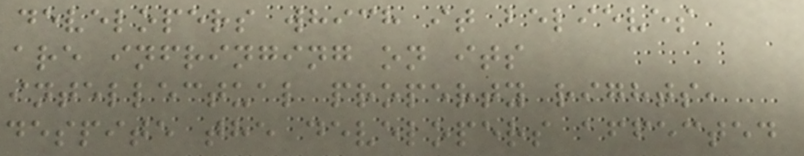developers which it believes
are infringing on its
intellectual property rights,
despite the developers affected
